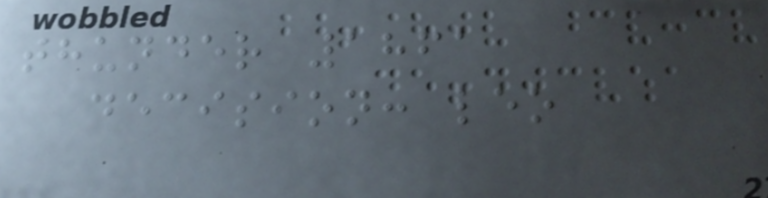thunder 1861
decision: leo
